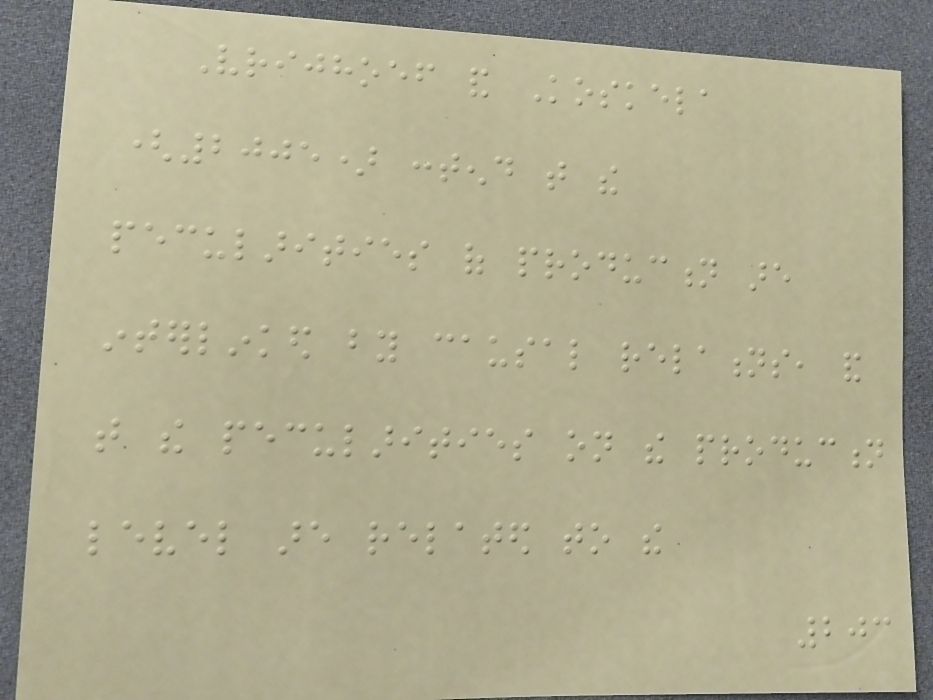Vrijhoef and Koskela
(2005) contend that the
pecularities of production are
interlinked by causal relations, and
that the pecularities on the production
level are related to the
203
